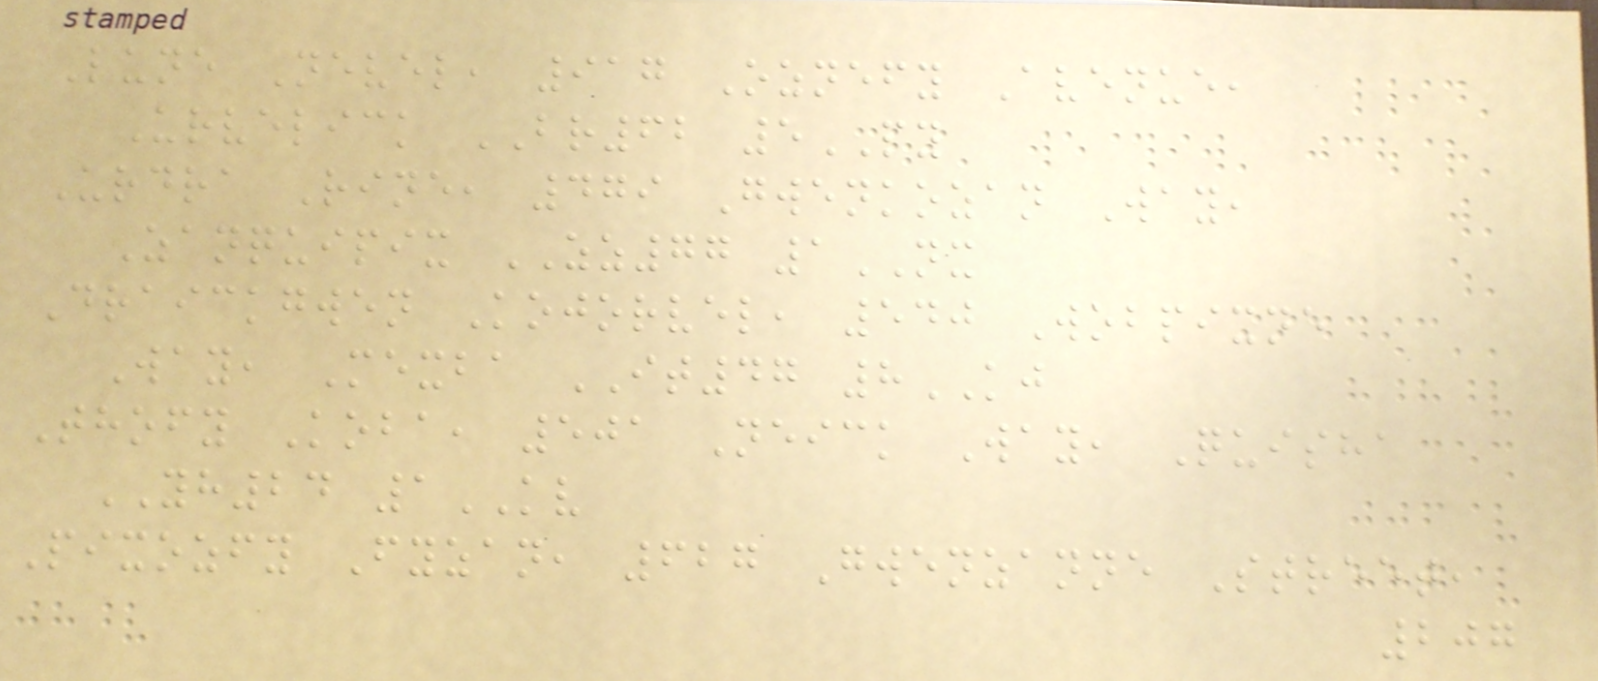Lune Nevel, 917 Oznefy Avenue,
Urvelick BR62 5PY
Urdra Rine, 479 Gwenkozan Way,
Zanquipix ZZ77 1NX
Draickgwen Kojorvel, 540 Wobpixne
Way, Mexba IT47 8KJ
Thofy Koba, 501 Neick Way, Quisha
YH24 1KV
Pixozfy Fyzan, 627 Gwenzanne Street,
207
